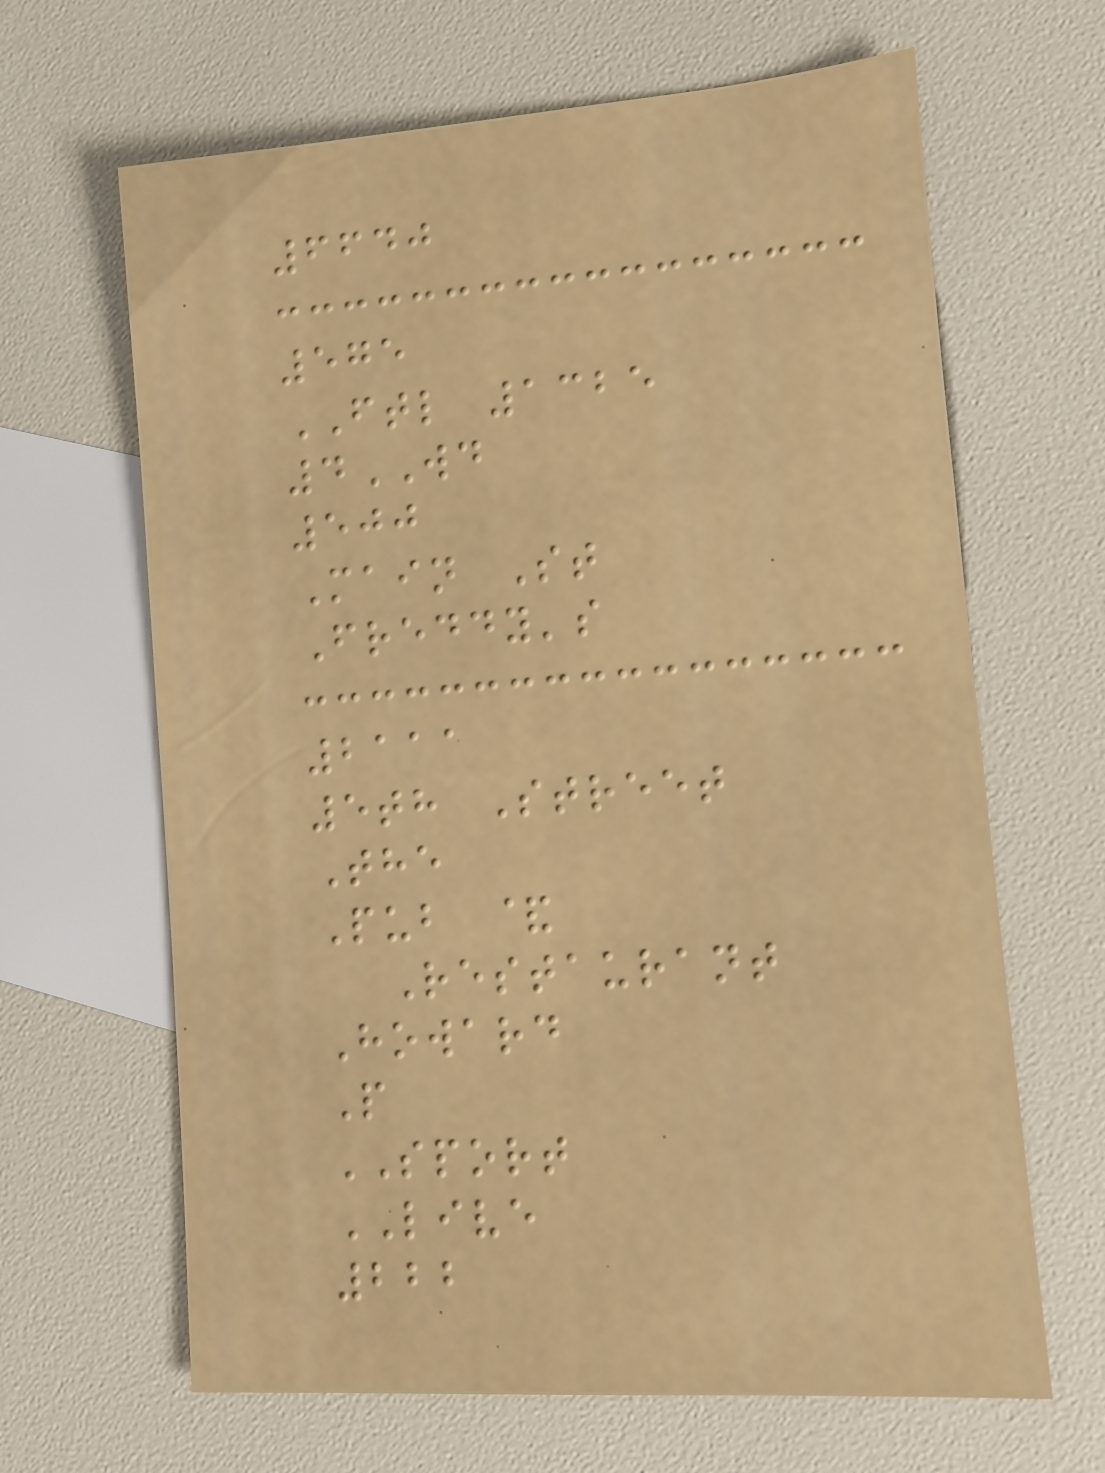6640
575
FTL 1325
4WD
500
Main St
Freddy's
2111
5th Street
The
Pub &
Restaurant
Howard
P
SPORT
LIVE
222
